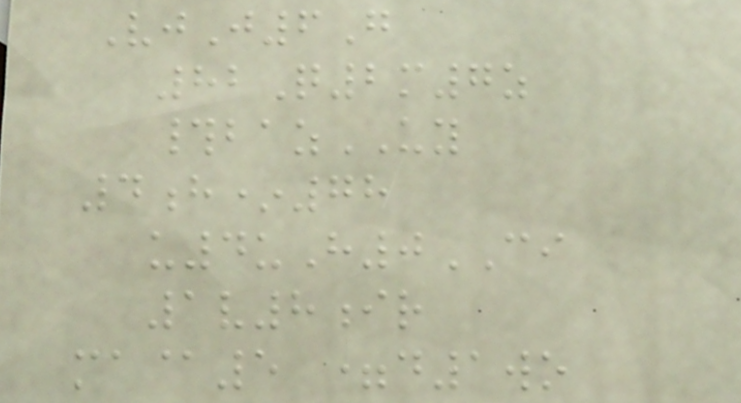VjJ6G
82Q2m7z
#bazUY
4h*78
u4uH0CI
1v8ir
ma@5 =d1wo
